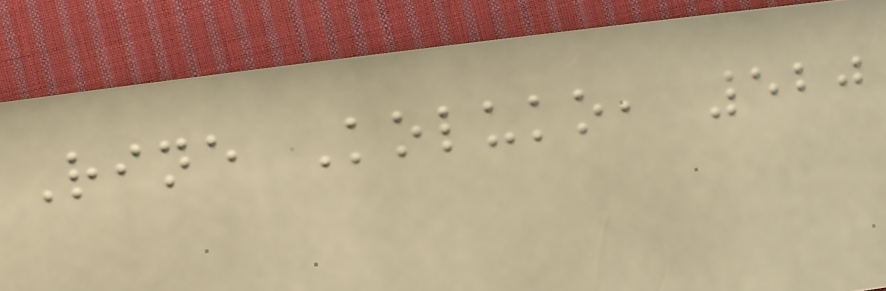Rine Koluko, 520
